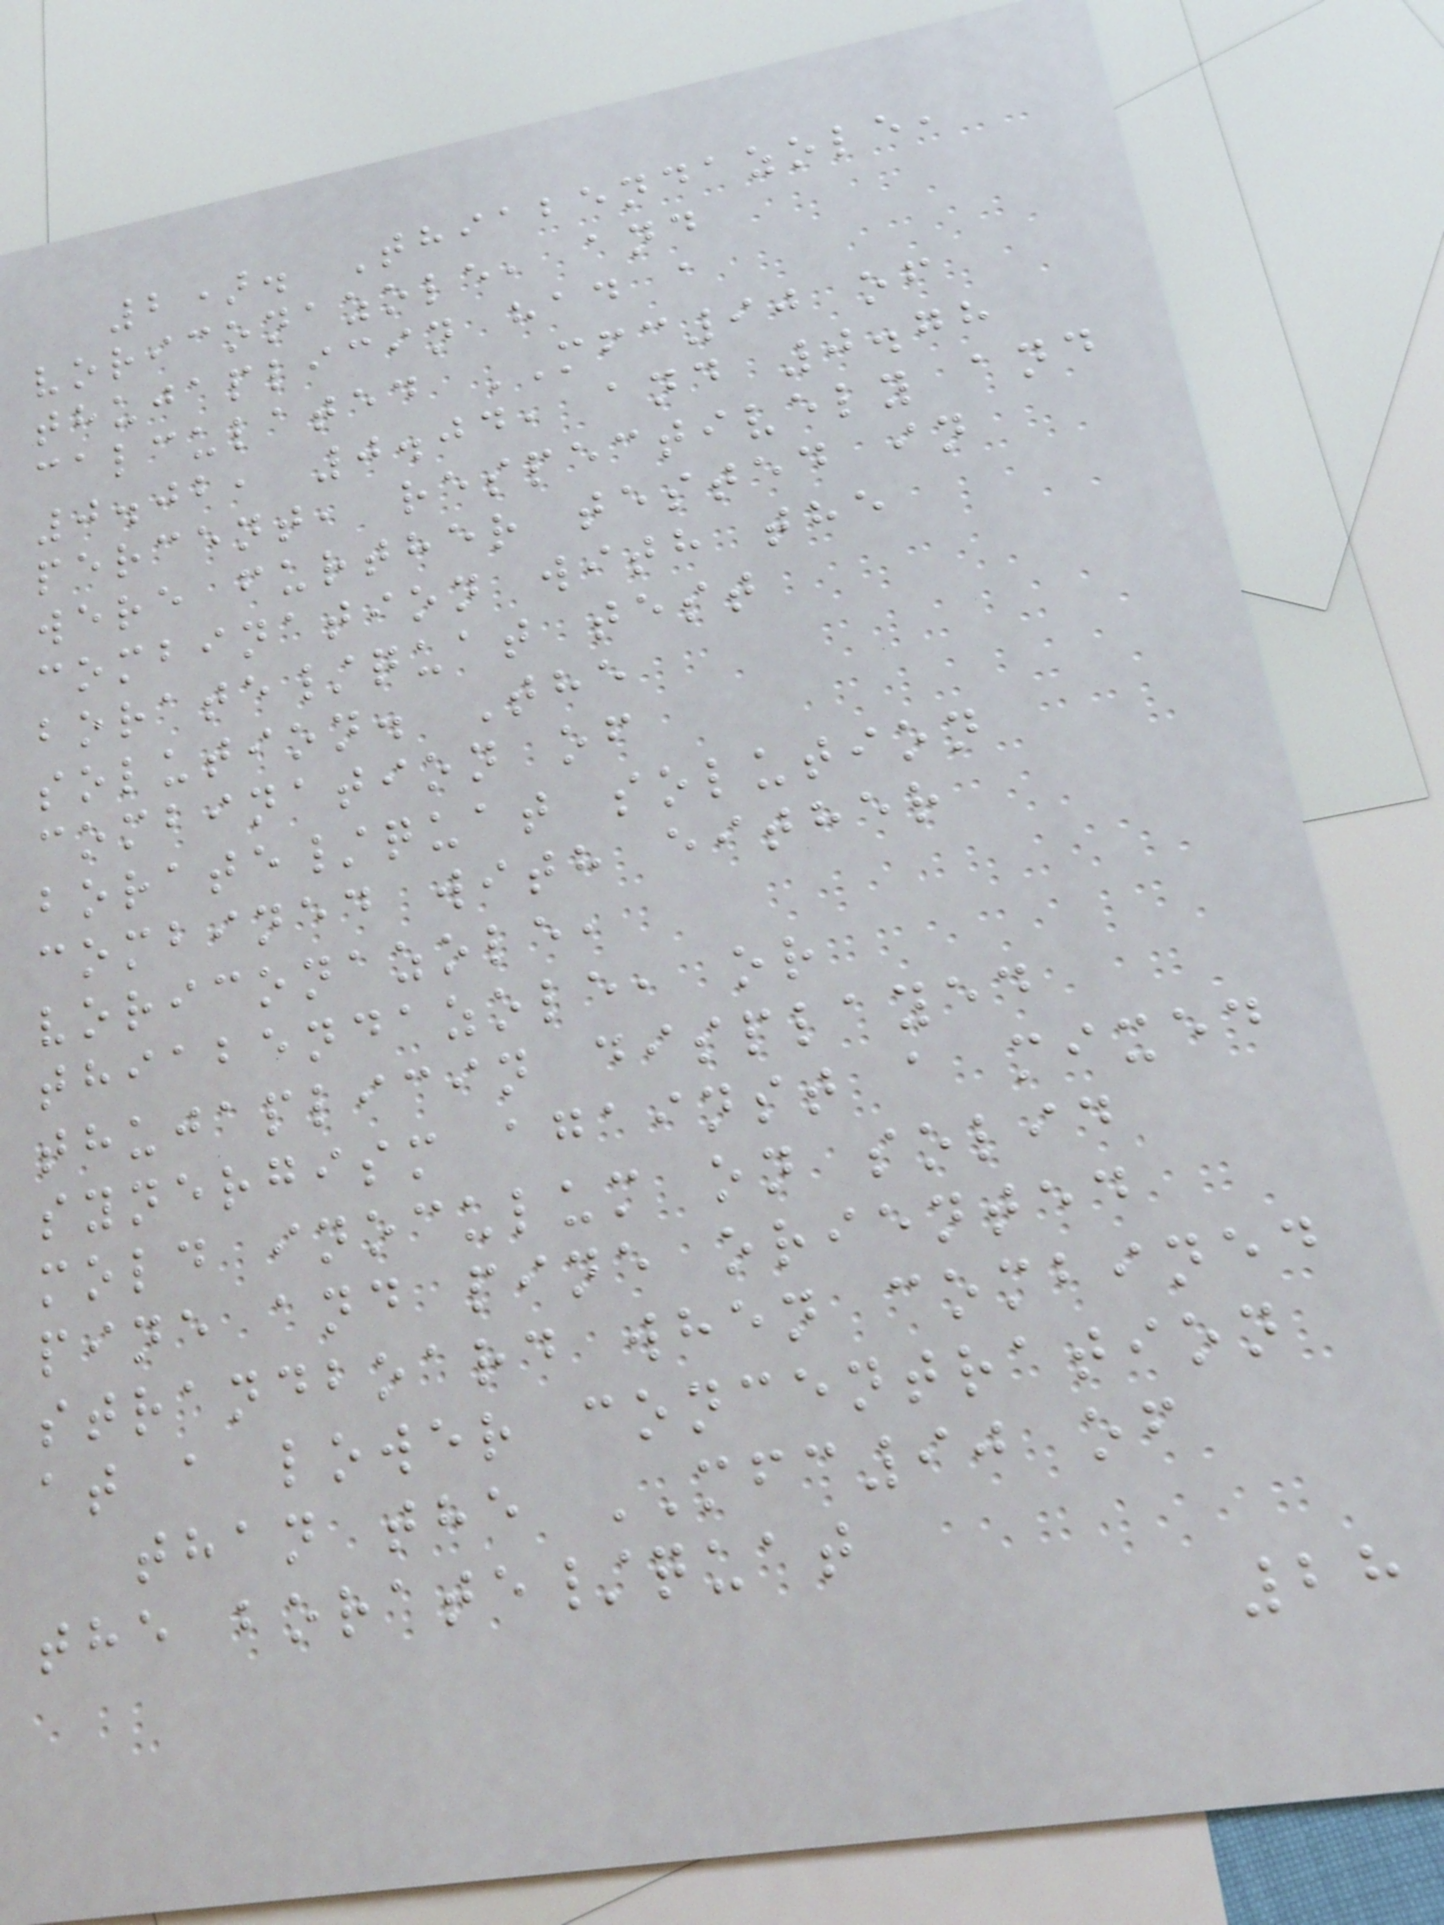2). Thiabendazole,
voriconazole, and
thujaplicin had a
calculated MFC90 of
0.02, 0.04, and 0.78
percent, respectively and
were further tested in
combination with the
borate/quat test
solution. The
combination of
borate/quat solution
combined with either
voriconazole,
thiabendazole, or
thujaplicin displayed
synergism against a mixed
mold inoculum on solid
pine and pine oriented
strandboard when combined
at a lower concentration
than the MFC90 of
the borate/quat
28
